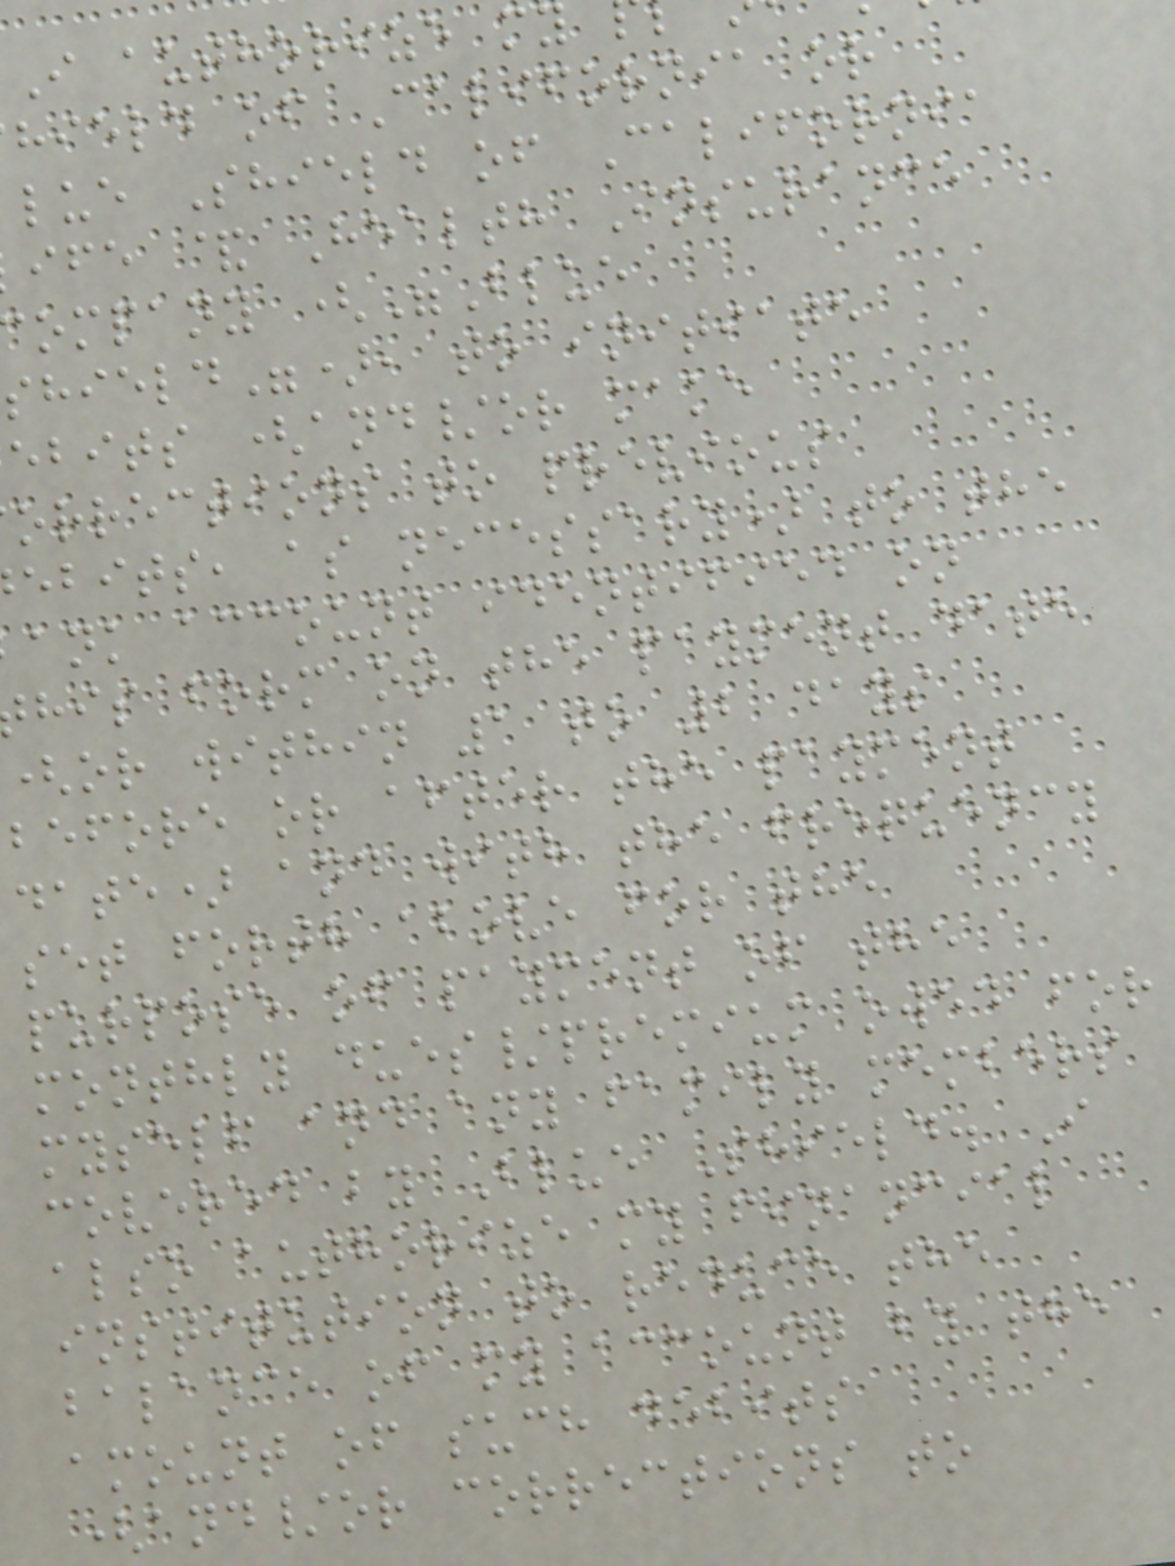I authorize my
hield of California or
lue Shield of California
ife & Health Insurance
ompany ("Blue
shield"), to initiate
ebits (and/or make
orrections to previous
ebits, as necessary) to the
ank account identified on
his form on the payment date
(or within 1 to 2 days
before or after the payment
date) and with the frequency
set forth above for the
purpose of payment of the
monthly dues/premium owed for
myself and any family members
covered by Blue Shield. I
also authorize my financial
institution to reduce the
balance of my account by the
amount of such debits
(and/or corrections to
